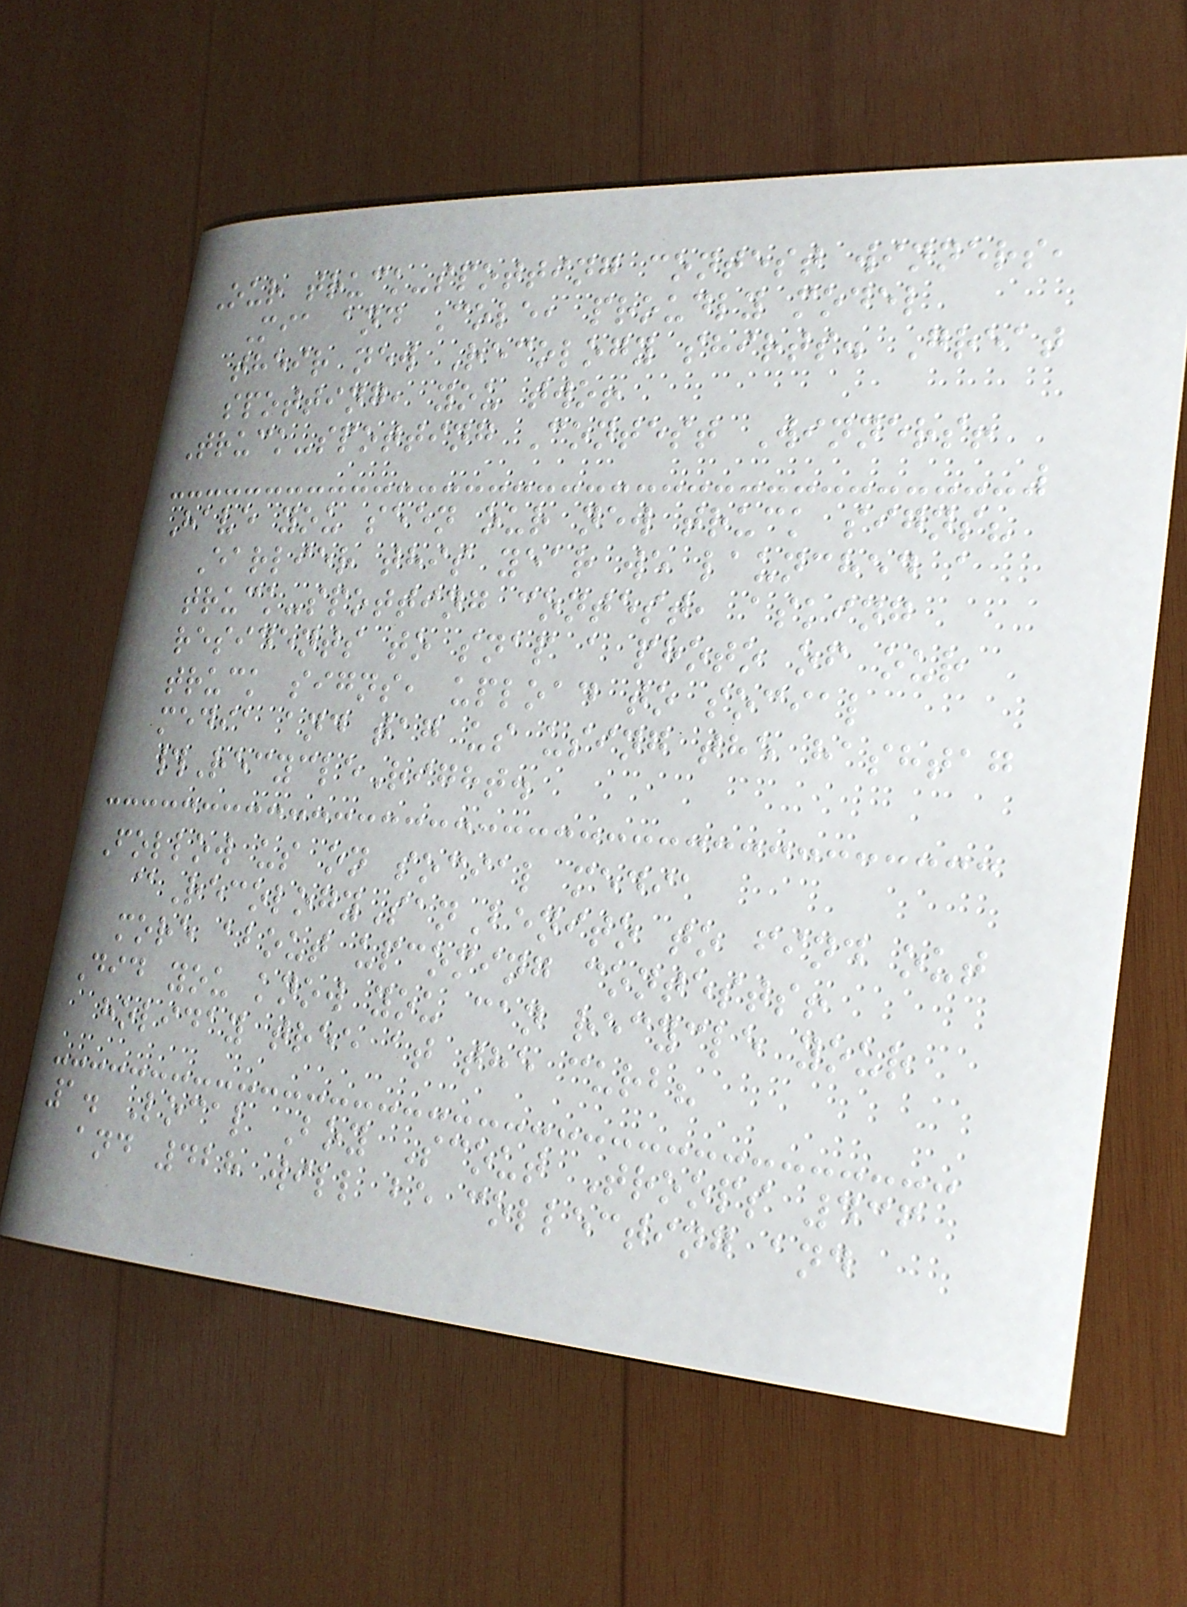Our truck-spotting contest winners,
Mia and Cole, proudly model
their new Recology shirts. Great
spotting, you two!
Truck-spotting Contest Winners!
Have you seen our new truck signs?
Earlier this year we launched a
truck-spotting contest, asking
residents to snap a photo of our
truck signs, upload to social
media and tag us using the hashtag
#RecycleRight.
Follow us on social media
@RecologySanBenito to find out
more about upcoming contests!
Did you know you can recycle your
holiday tree at the curb?
1. Local Boy Scout Troops 436
and 428 will be collecting and
